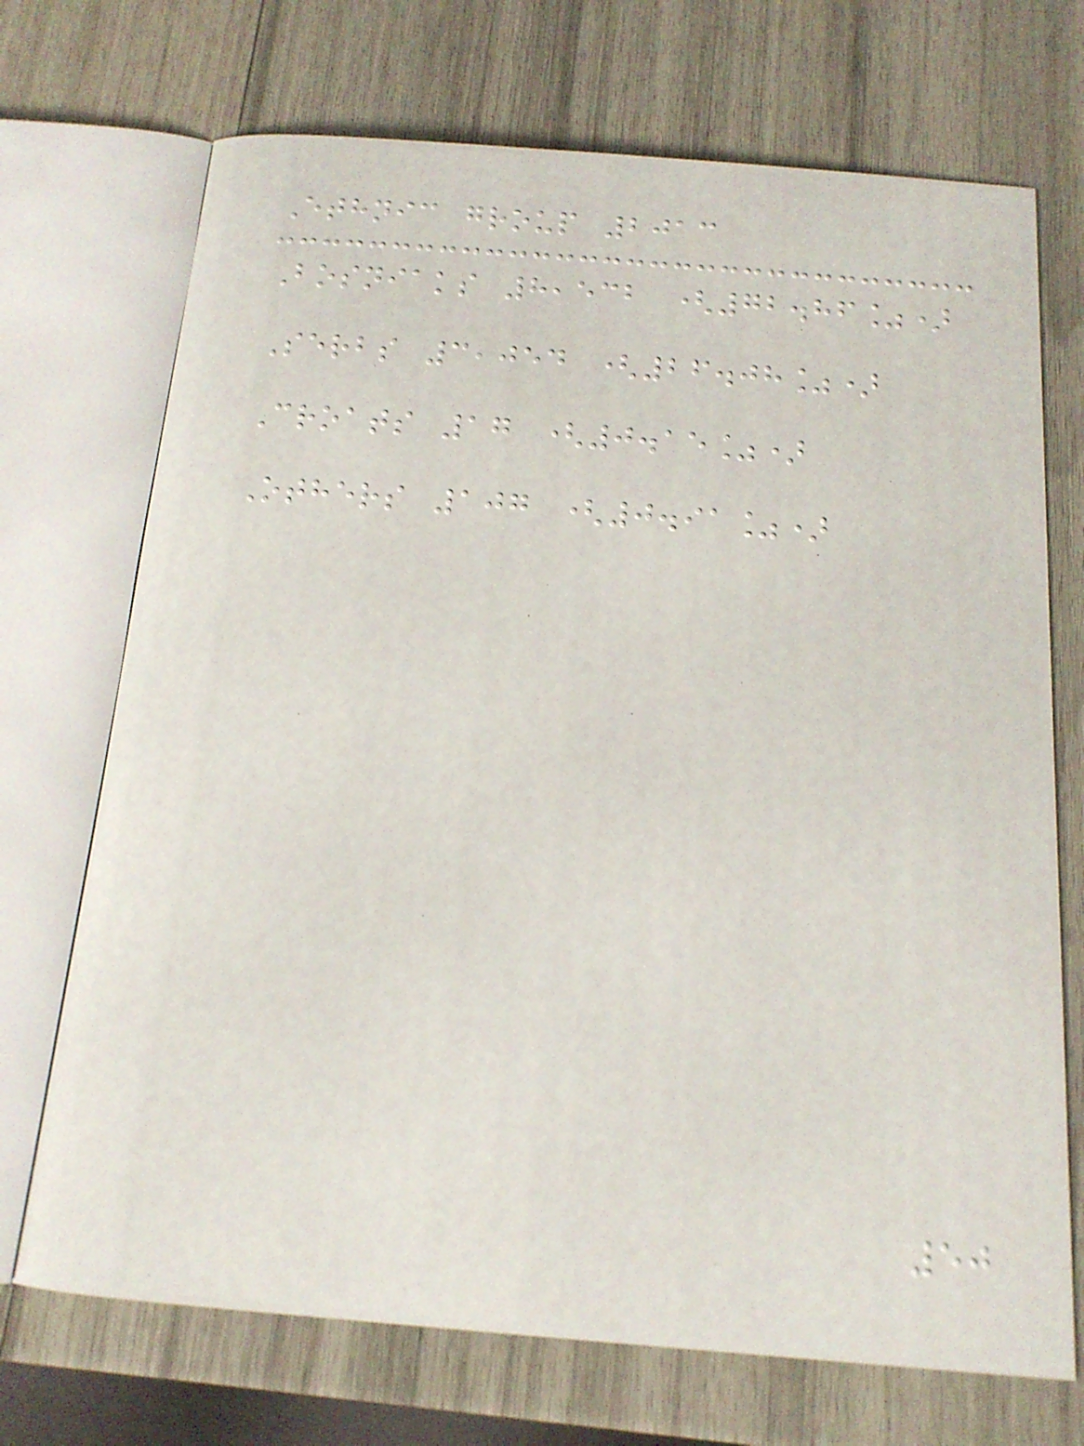Ethnic group 2013
Bosniaks 8,532 (72.86%)
Serbs 3,054 (26.08%)
Croats 17 (0.15%)
Others 107 (0.91%)
50
